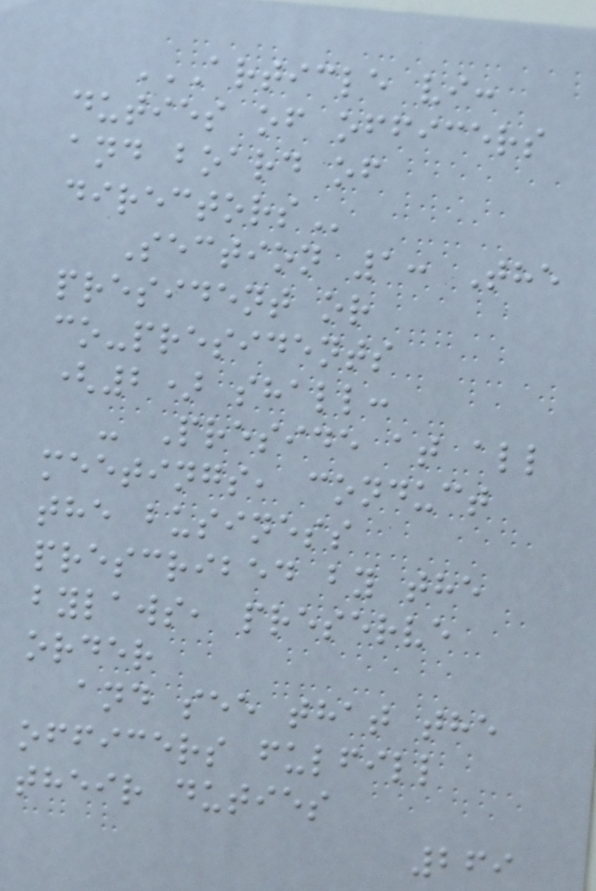ARTICLE VI:
DUTIES OF OFFICERS
AND BOARD OF
DIRECTORS
Section 1: The
president or
co-presidents
(2) shall:
- Preside at all
meetings, conduct
the business
prescribed by the
bylaws, preserve
order
and see that the
officers fulfill
their duties
269
